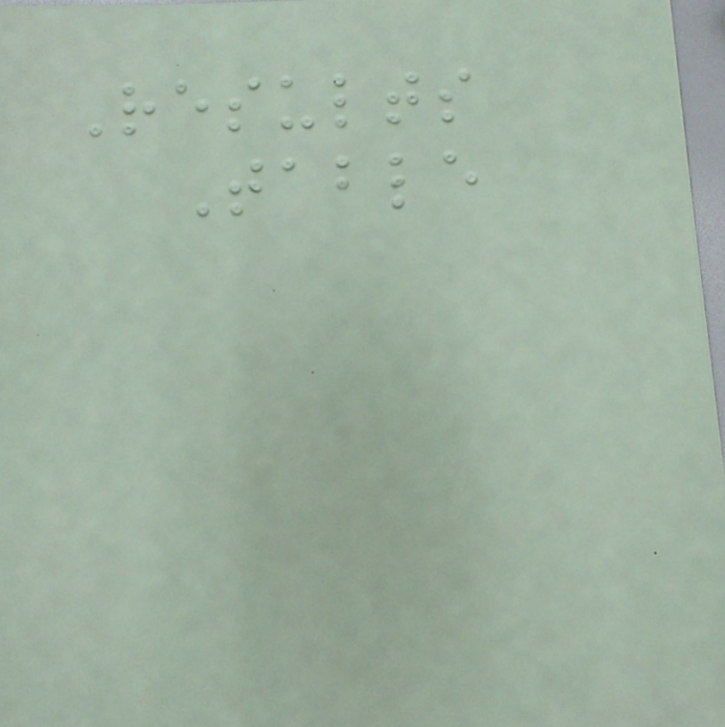Results
Table
